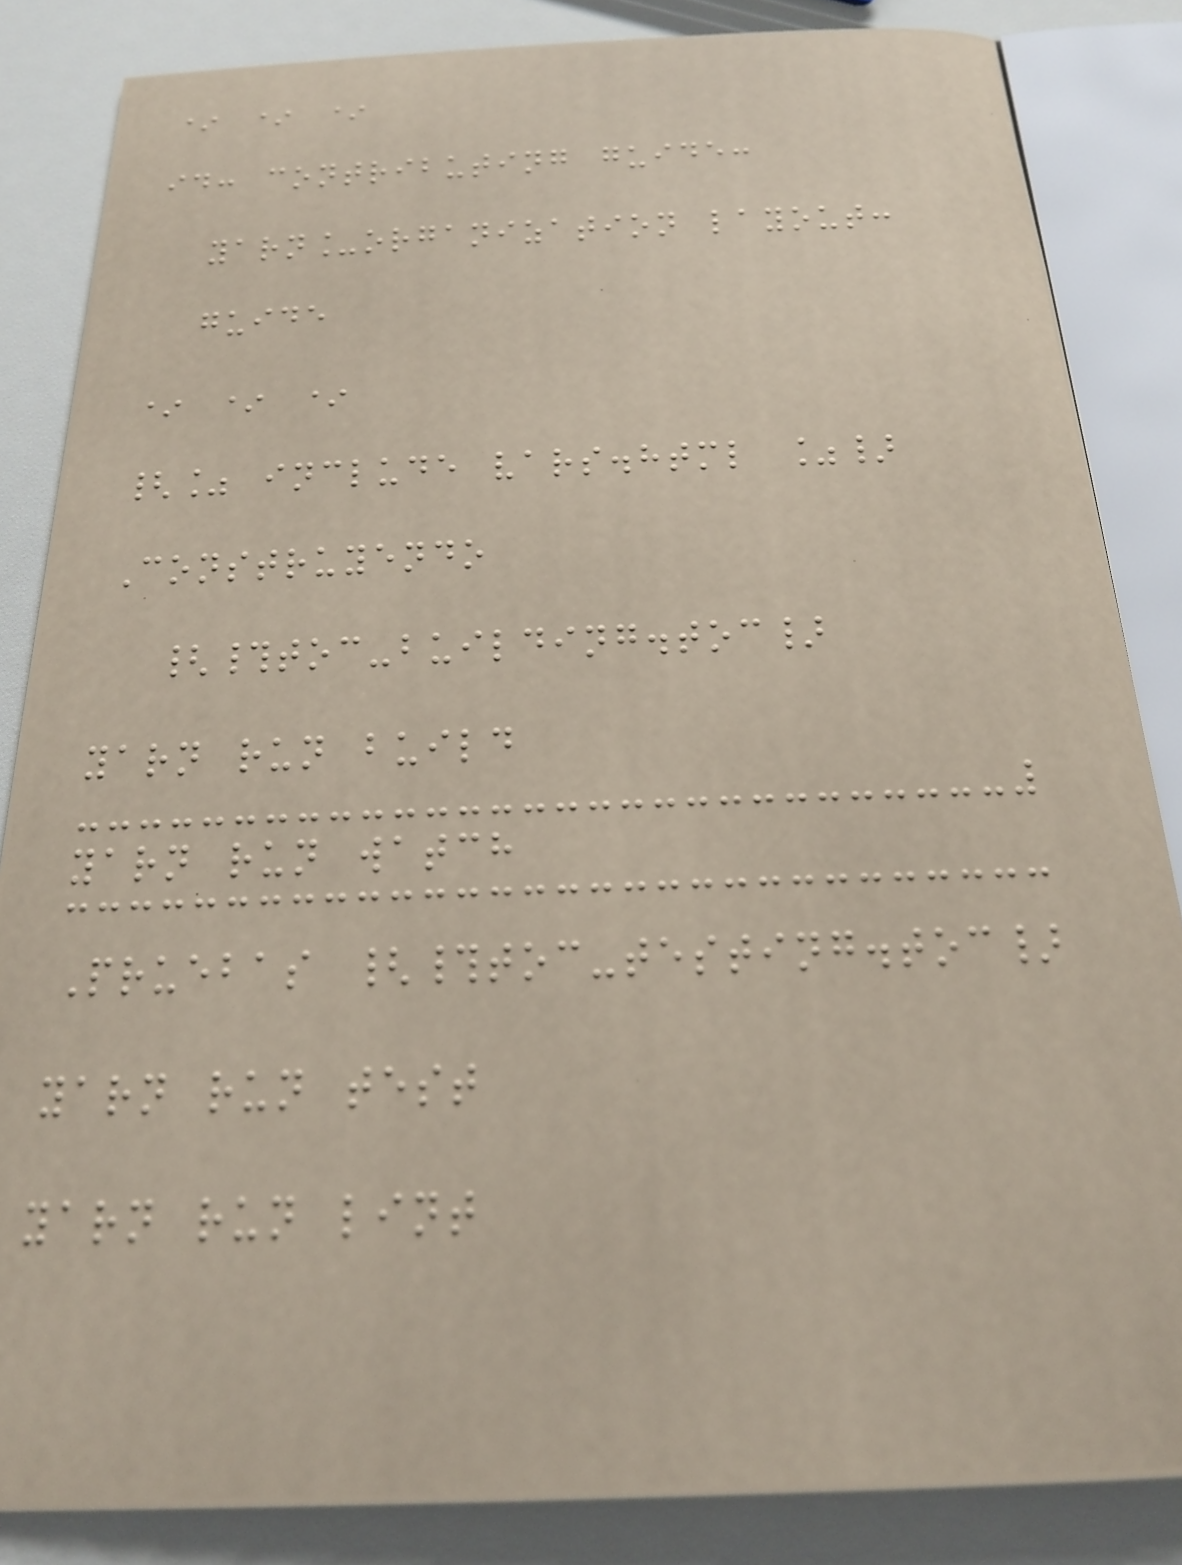* * *
id: contributing guide:
yarn_organization layout:
guide
* * *
{% include vars.html %}
Construyendo
{#toc-building.toc}
yarn run build
yarn run watch
Pruebas {#toc-testing.toc}
yarn run test
yarn run lint
